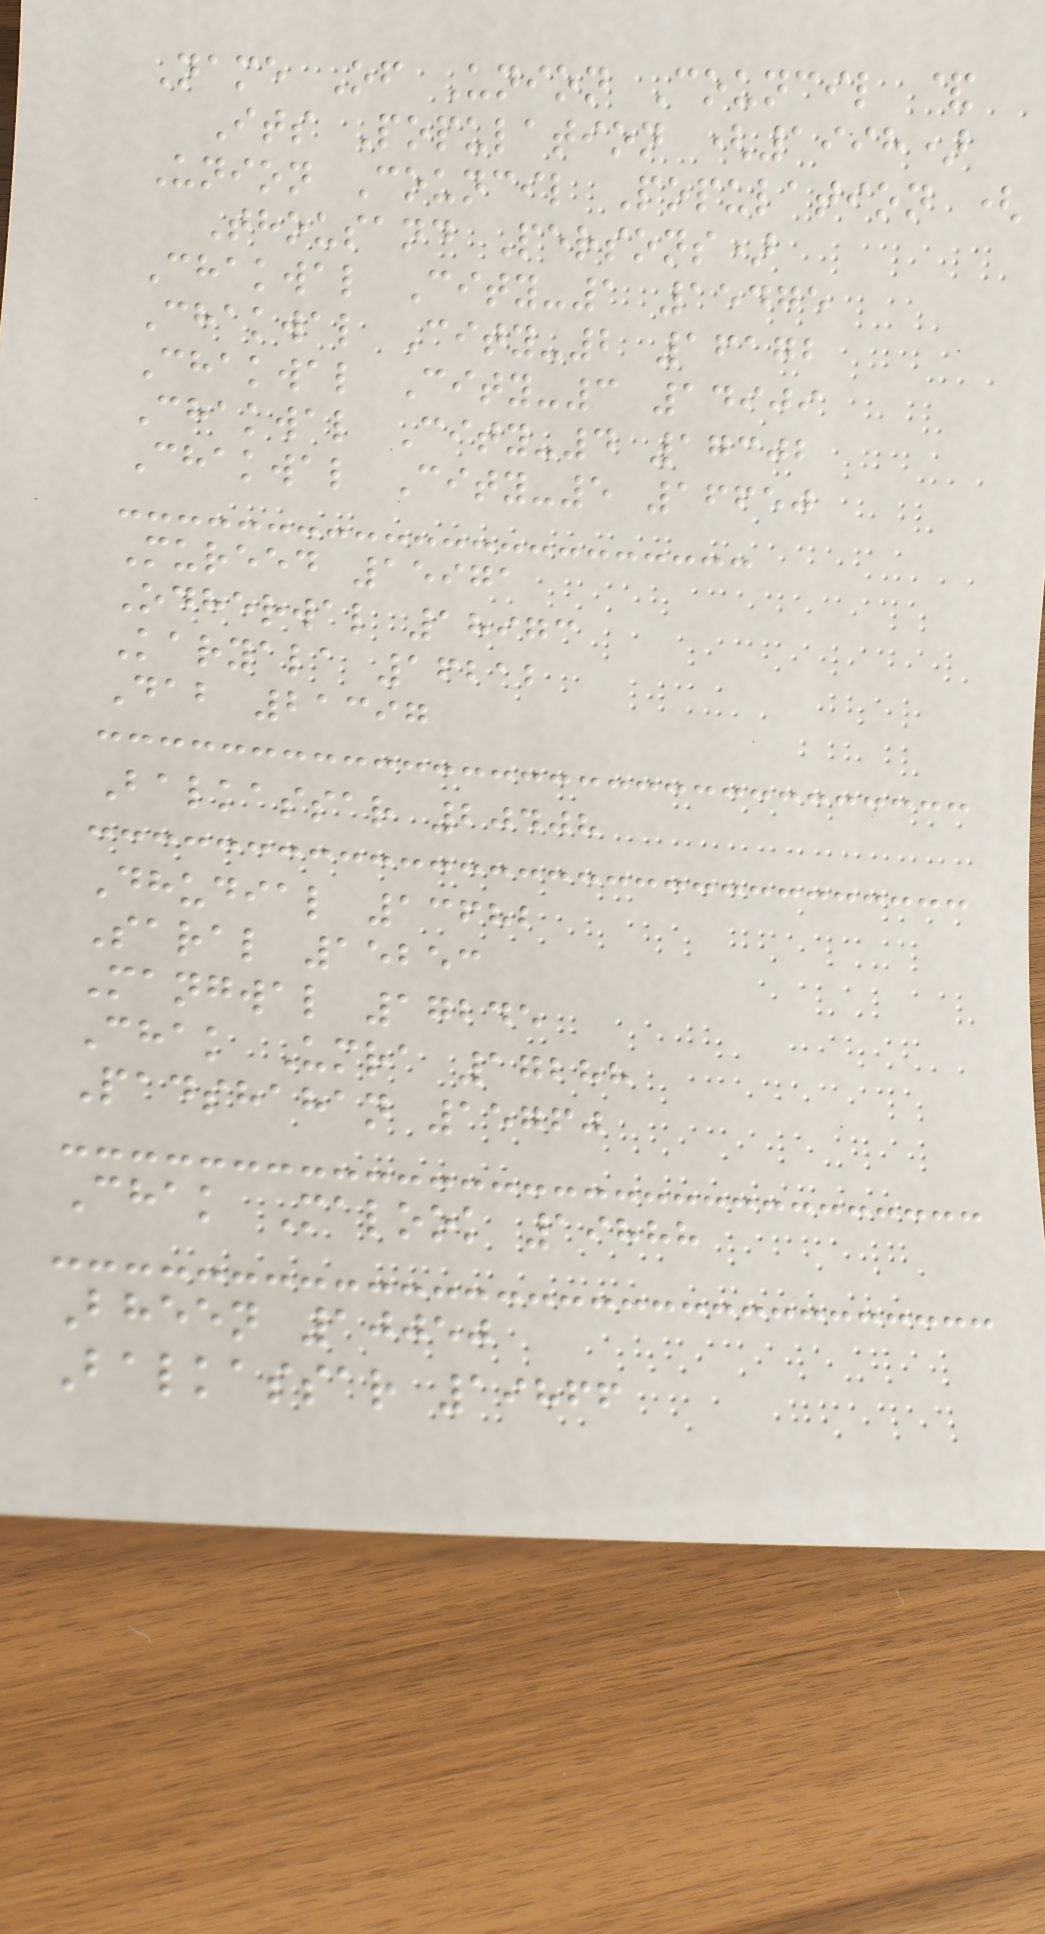Name Of Union Council &
Its Population (1998)
Union Council Population (
Thousand Persons)
Chakwal City-1 15475
Chakwal City-2 16172
Chakwal City-3 14909
Chakwal City-4 17302
Chakwal City-5 16650
Mureed 15971
Odherwal 18973
Karyala 16212
Dab 21397
Balkassar 20408
Dhudial 13682
Saral 15253
Mangwal 17245
Chak Umra 17288
Padshahan 15760
Chak Malook 19888
Bheen 10050
Balkassar 19866
